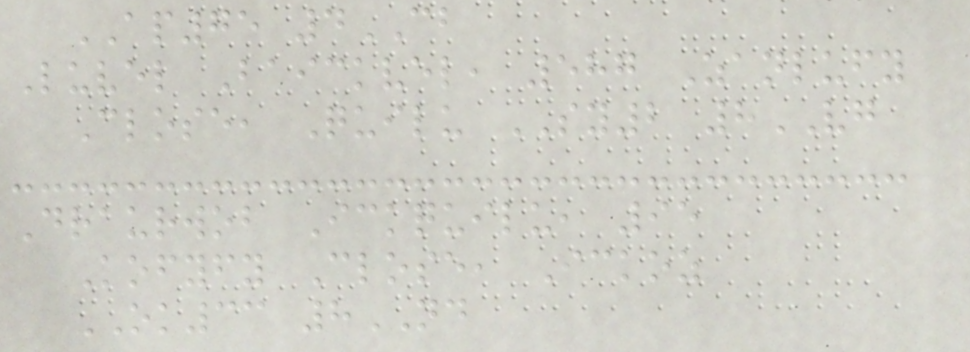AP75 4CB
Luvel Baickvel, 587 Zanlufy
Close, Quilu SY2 8VG
Draurwob Ickquilu, 95
Kofyfy Close, Ickoz
OK33 8ND
